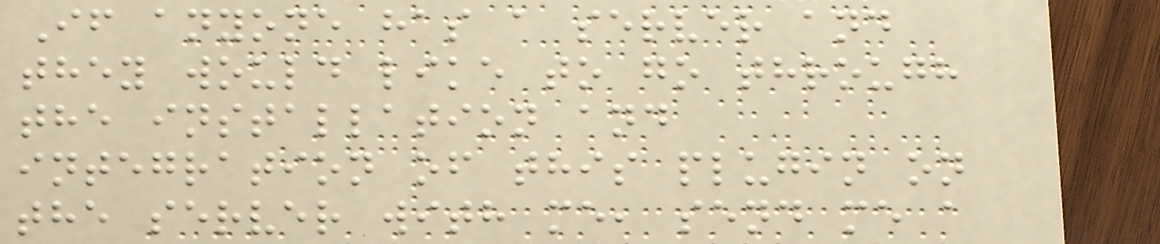If anyone has a server and
they would like to go through
the installation and
integration of this plugin on
the server with me, send me a
